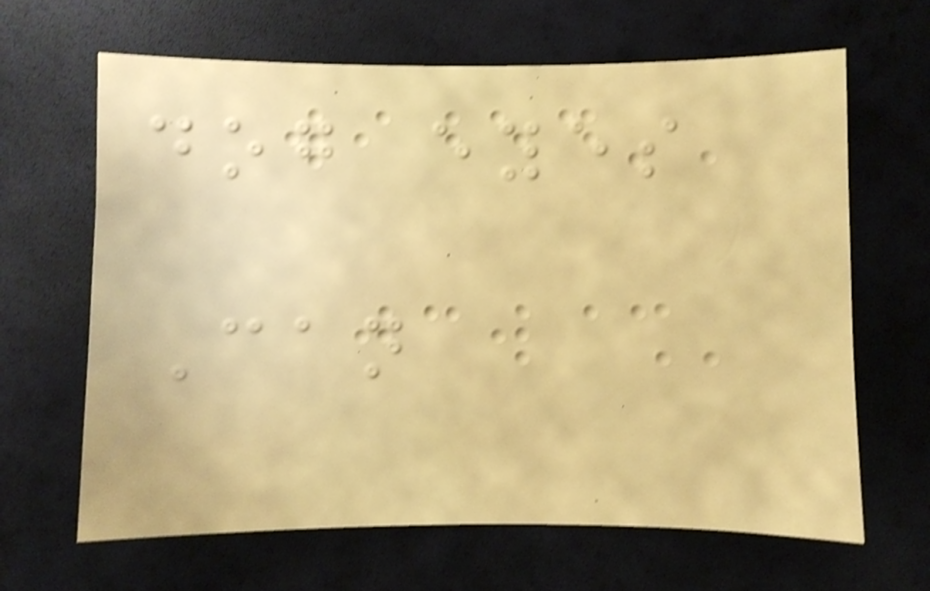dog eyes
Can
